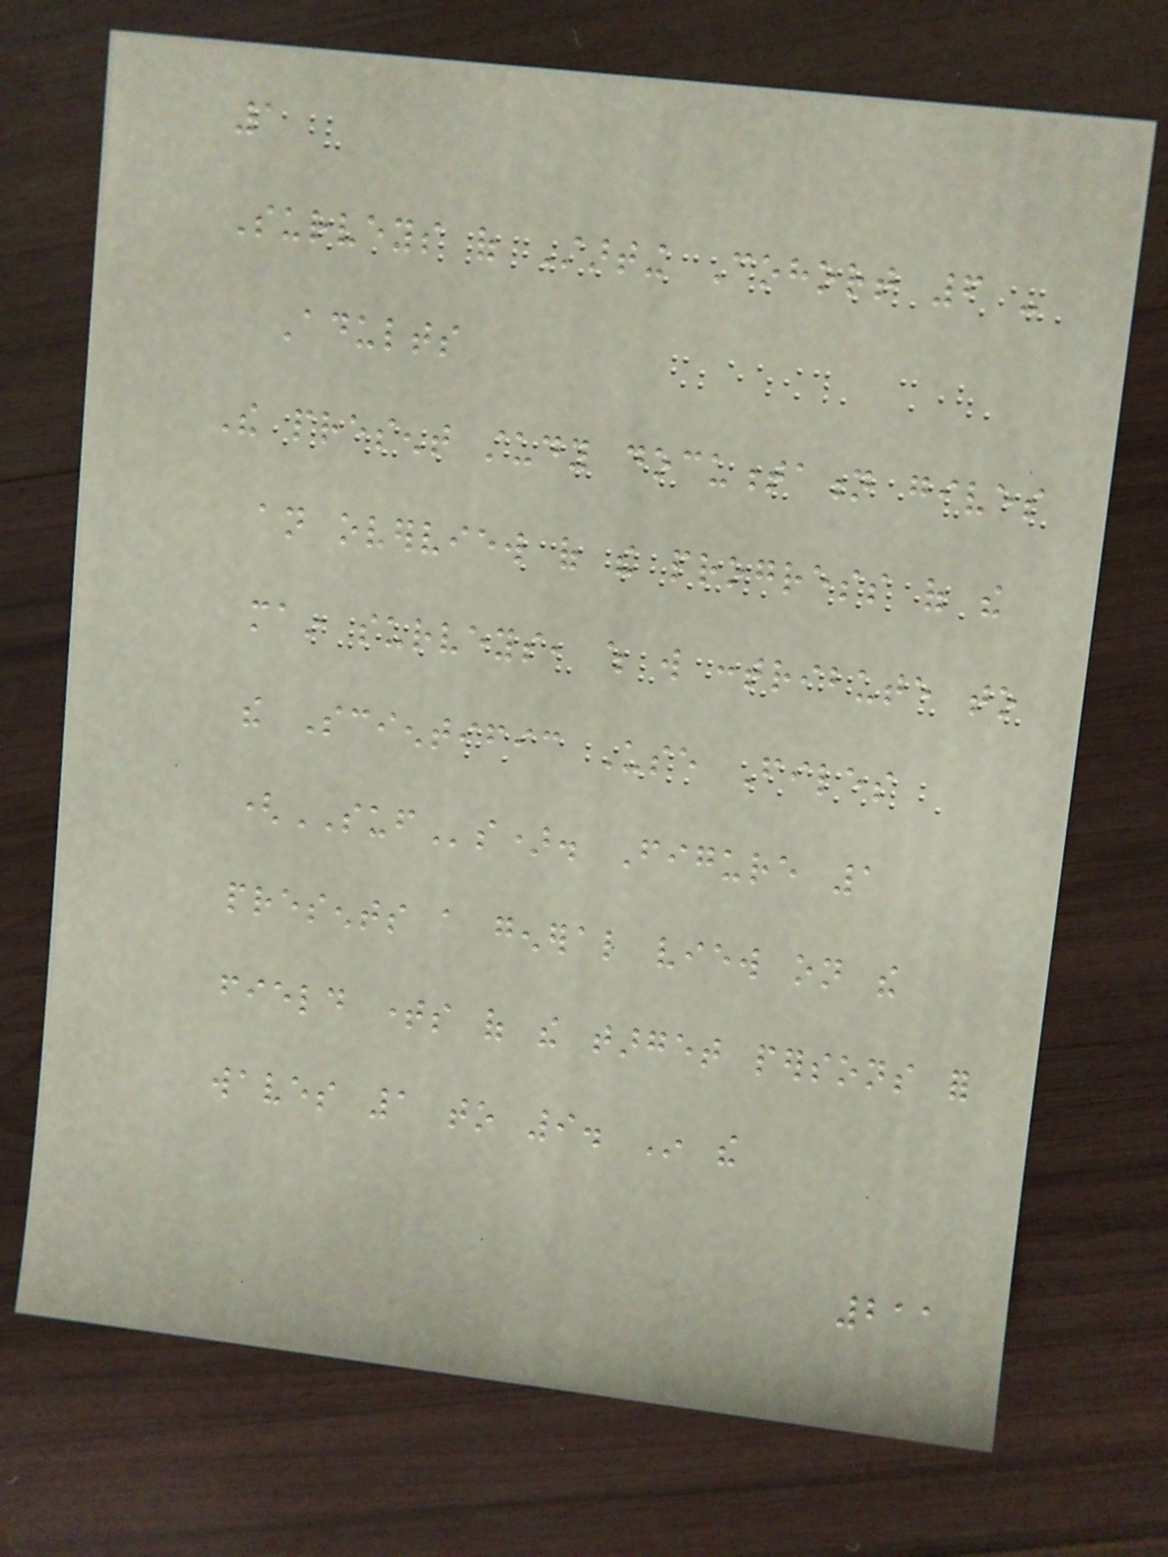1
Surveys of Starting Cohort 6 -
Adults
The present study documentation gives
an overview of the progress of the
main surveys, which will contribute to
the Scientific Use Files
(SUFs). Figure 1
presents a general view on the
field times of the target persons for
waves 1 to 9. In the
211
